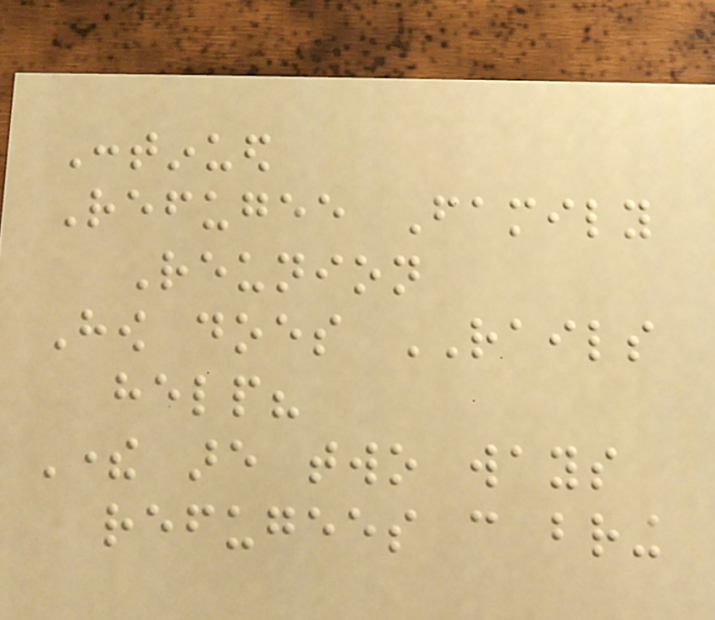Continued
Refugee Family
Reunion
How does RAILS
help?
There are two ways
refugees can bring
